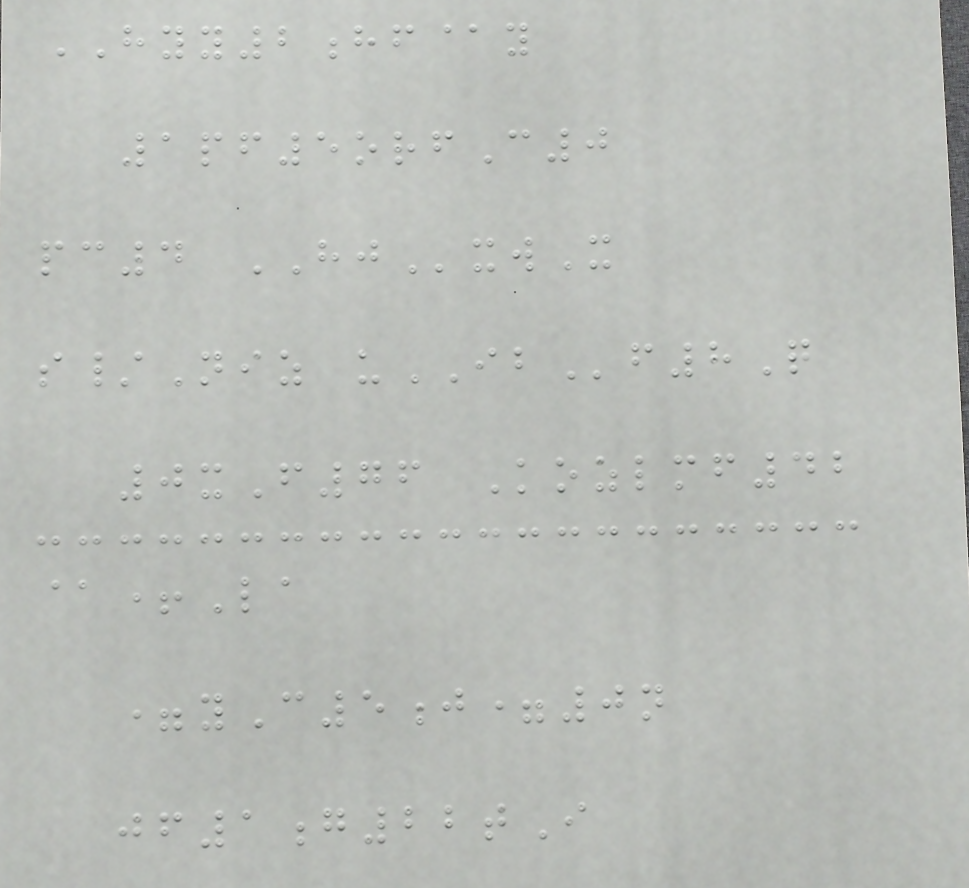HYY2hf@y
1pf5orfC0
pc4 HJxwX
s/Niz uIBf8Q
0xF76 Kozlmf42
@+La
=yC5j=0n
jf1g22tI
